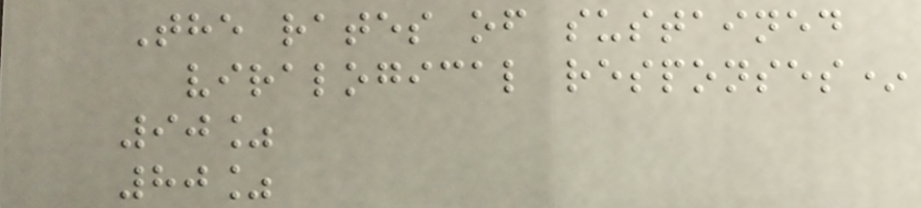The rates of sustained
viralogical responses*
90%
80%
